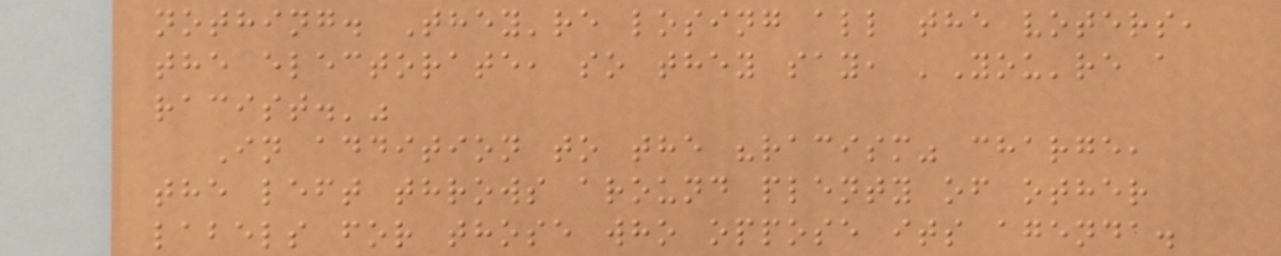nothing. They're losing all the voters,
the electorate, so they say, 'You're a
racist.'"
In addition to the "racism" charge,
the left throws around plenty of other
labels for those who oppose its agenda.
